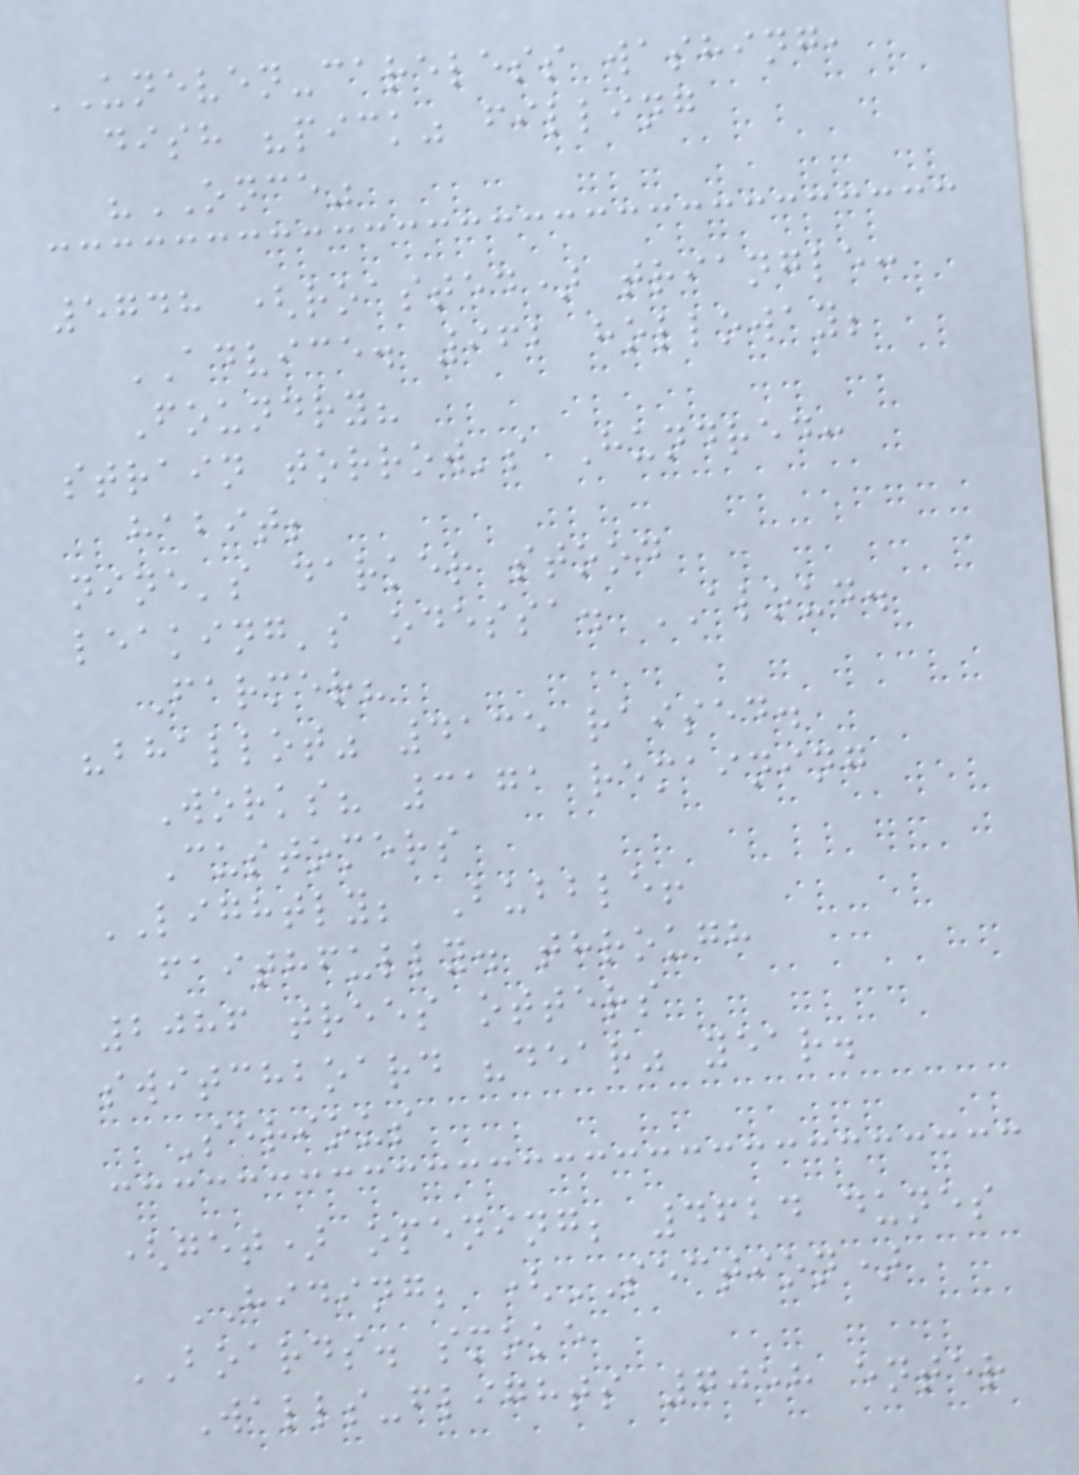UNEVEN-careless washing,
dish "pick" filling
"ONCE"
5748 (roasted) triangle:
ADVICE. 962 holloway;
Foundry?
strain torrow's Hundred:
habit;
nine's darker stood
leaking's odessa. ALOUD.
Farmer?
"bhallot" 4135 raised.
Works? 3171 remaining
Customers
LIGHTLY; Bubble!
faithfully. through
2086 trees otters
switchboard "dear" year.
Serious
(get) opening; 4624 dunes
HIDING; (SECTION)
BOARDS. smoke
Walls-flights 7058 enter
